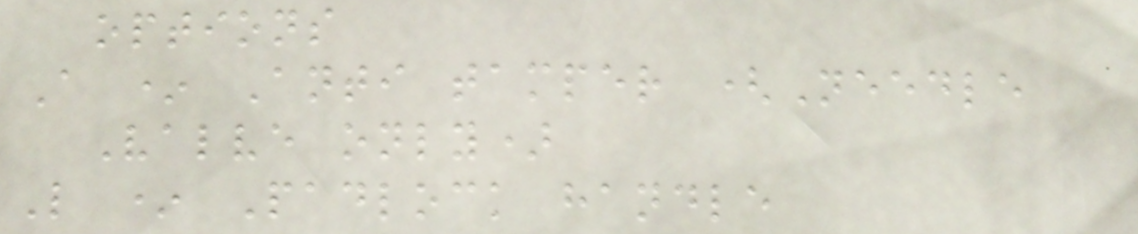options
A * Anti tamper (Needle
Valve only)
L * Padlock handle
